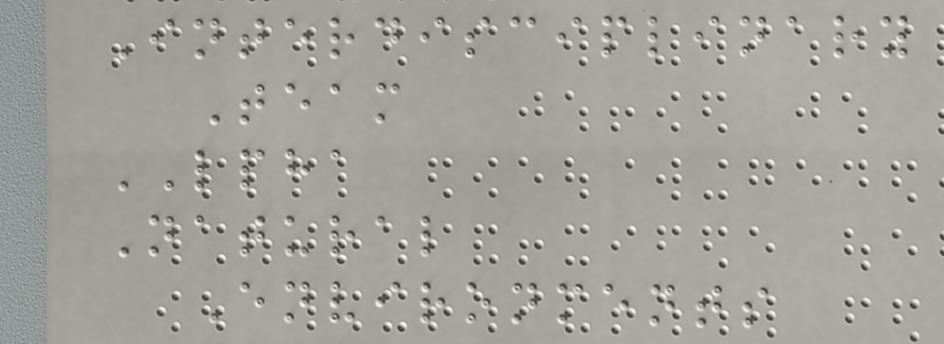Interdisciplinary
Team
LPHA
Natural
Environments
